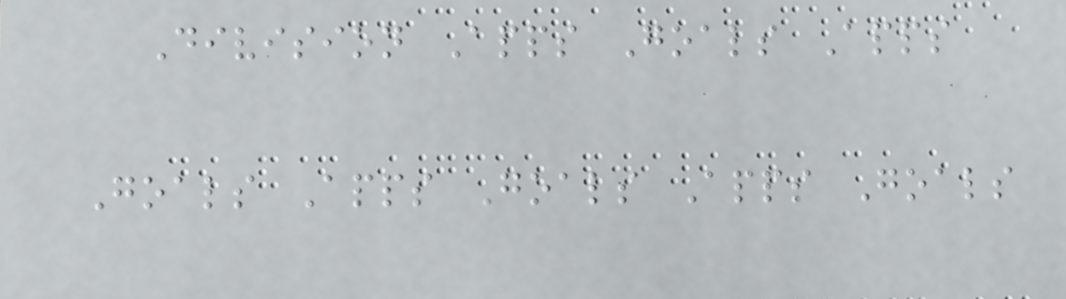Division Apps Goals Apps
Goals Apps Goals Apps Goals
